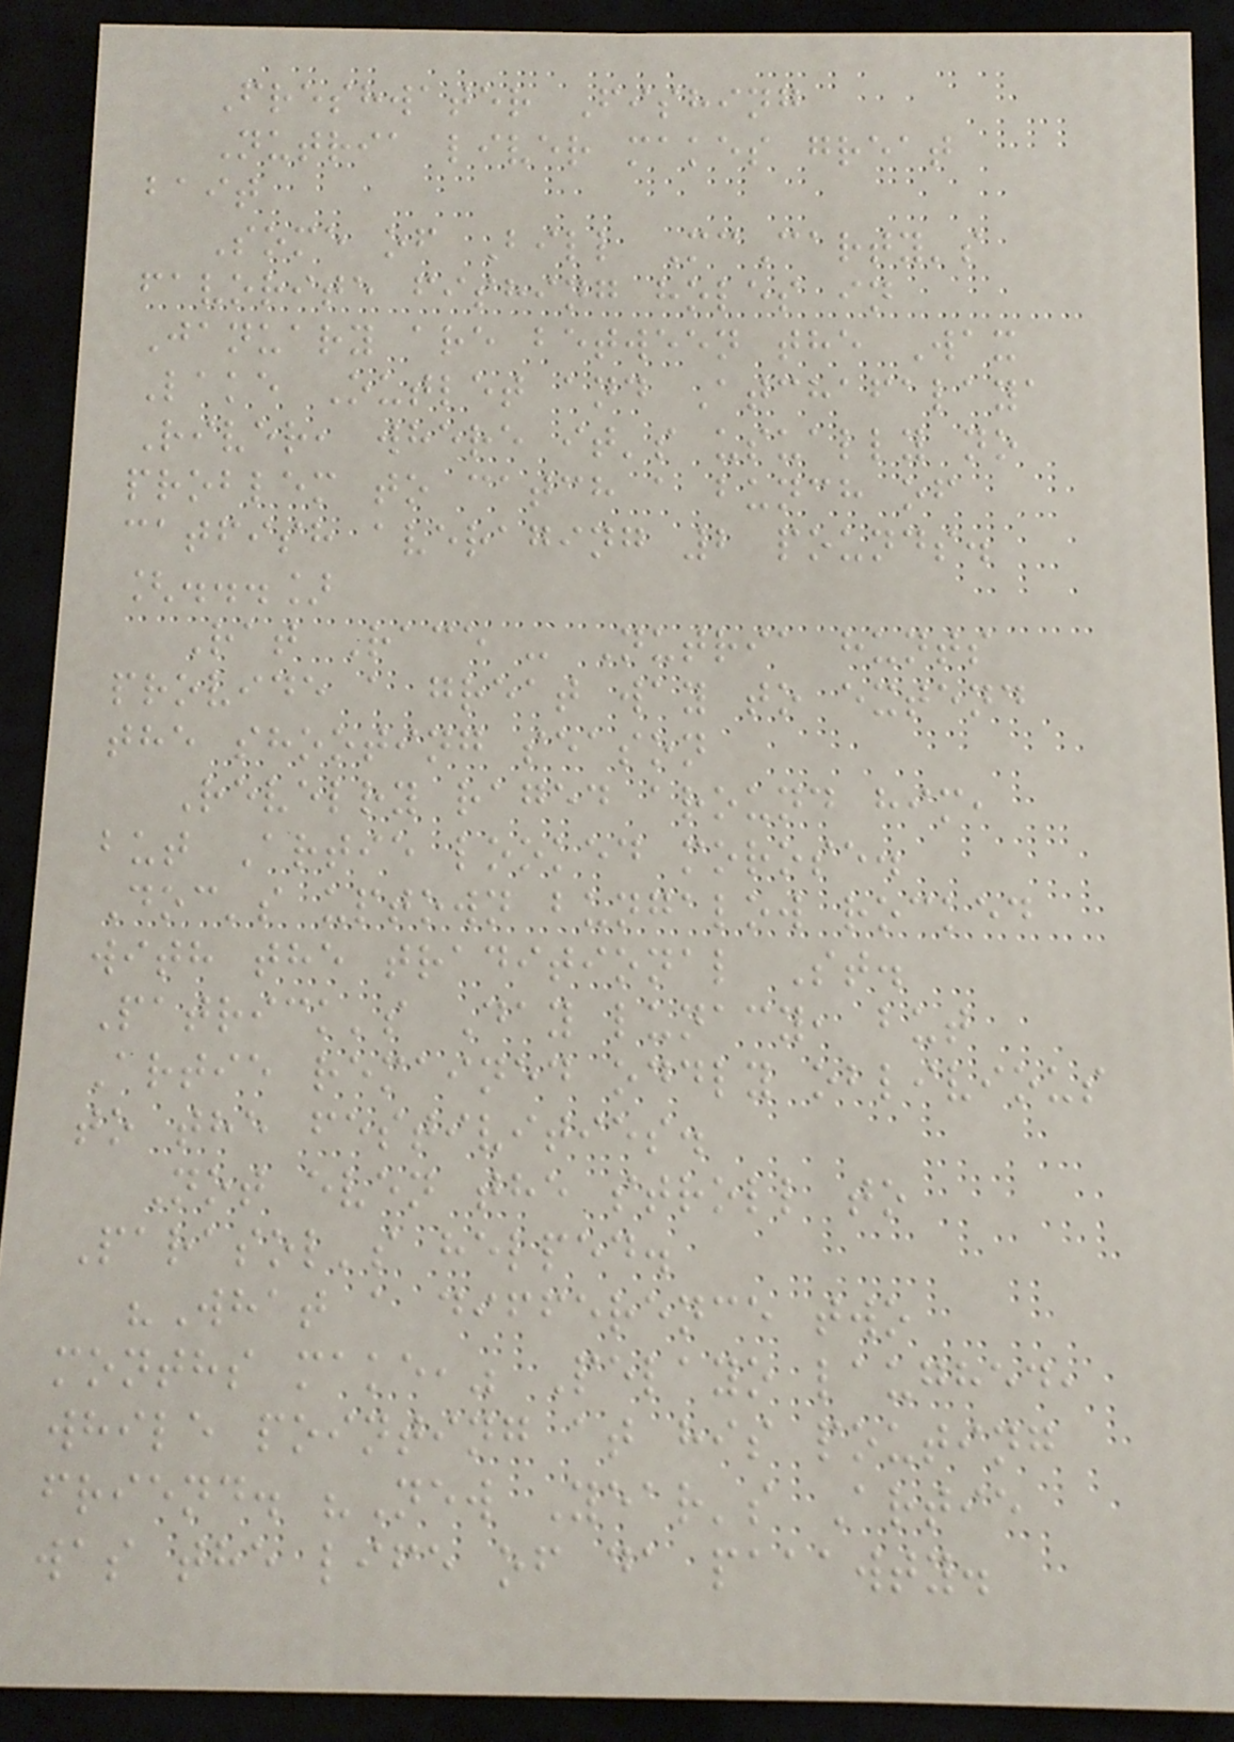Freshwater Fishing
Nutria liver makes great
bait
Some of Bill McCarty's
favorite fishing holes in
January are between the Wax
Lake Outlet and Atchafalaya
River, where it's usually no
problem to catch a bunch of
catfish averaging 2 pounds.
[...]
Rat Race - Nutria hunts
provide a great way to extend
the shooting season
Revelry raged around him,
but Artie looked morose.
Doc's uptown bungalow rocked
with the traditional St.
Patrick's Day lunacy, but
Artie remained oddly oblivious
to the festivities.
Not even the stroll to
Parasol's helped.
"What a difference two
months make," Pelayo laughed,
while pointing at his pouting
friend. "New Year's Artie
was the life of da paaawty.
